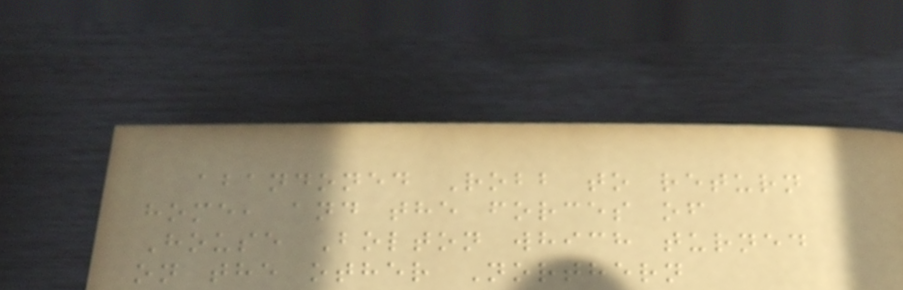abandoned Robb to return
home, and the forces of
House Bolton which turned
on the other Northern
